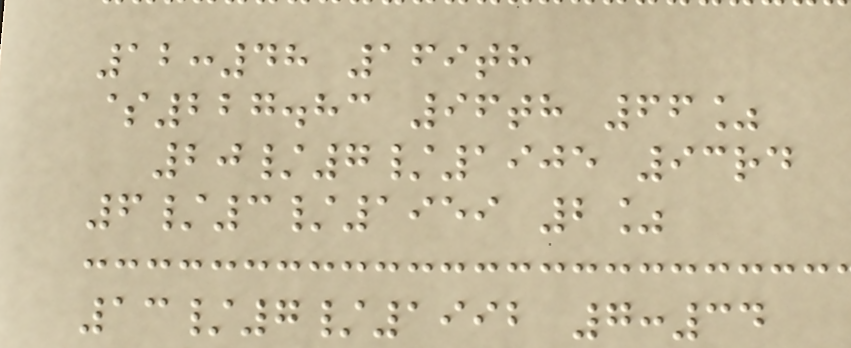12:48 169th
$227.83 96th 66%
20/7/1905 93rd
6/3/1959 2%
13/7/1992 7:34
